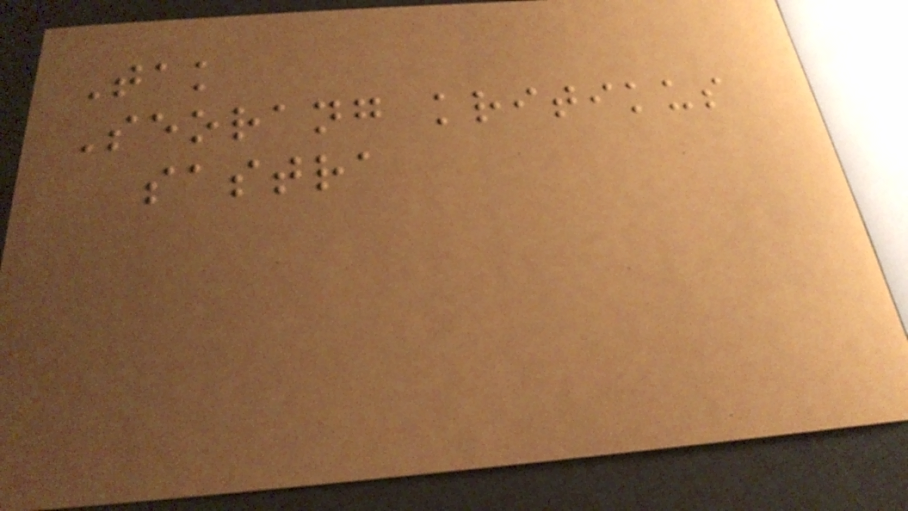Tak
Seorang kritikus
sastra
